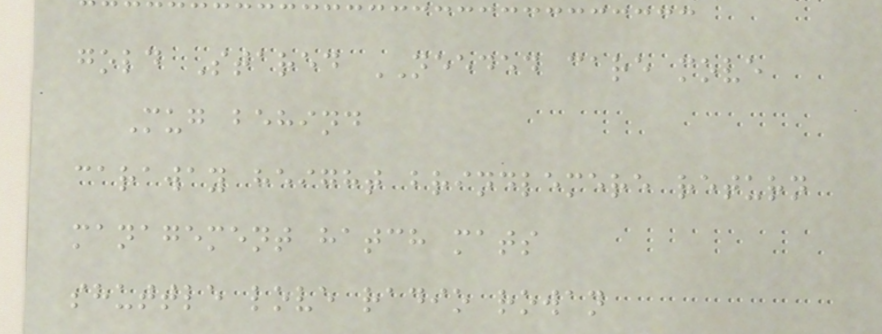gold Stared NEEDED care move
Mug behind
caraway height brindlemere return
management hatch mats
shuttle love radio rowan
